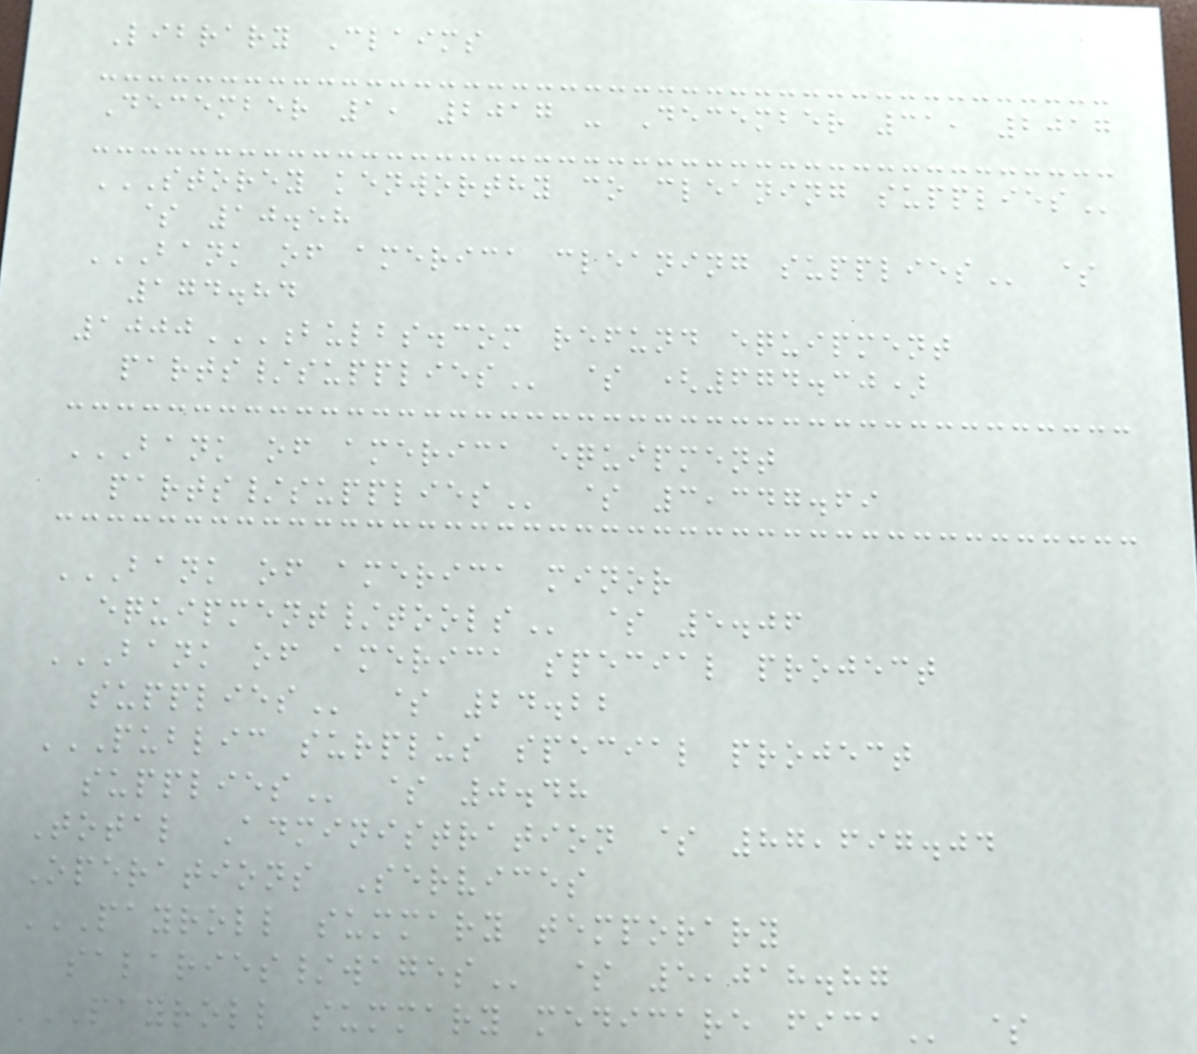Library Claims
December 1, 2017 - December 31, 2017
STOREY KENWORTHY CO CLEANING SUPPLIES
$ 10.58
BANK OF AMERICA CLEANING SUPPLIES $
174.84
1000BULBS.COM REFUND EQUIPMENT
PARTS/SUPPLIES $ (674.30)
BANK OF AMERICA EQUIPMENT
PARTS/SUPPLIES $ 3,347.69
BANK OF AMERICA MINOR
EQUIPMENT/TOOLS $ 5.06
BANK OF AMERICA SPECIAL PROJECT
SUPPLIES $ 24.22
PUBLIC SURPLUS SPECIAL PROJECT
SUPPLIES $ 0.48
Total Administration $ 87,697.04
Operations Services
PAYROLL SUMMARY TEMPORARY
SALARIES/WAGES $ 5,018.87
PAYROLL SUMMARY MEDICARE FICA $
